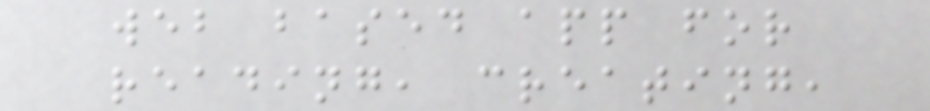web based app for
reading, creating,
